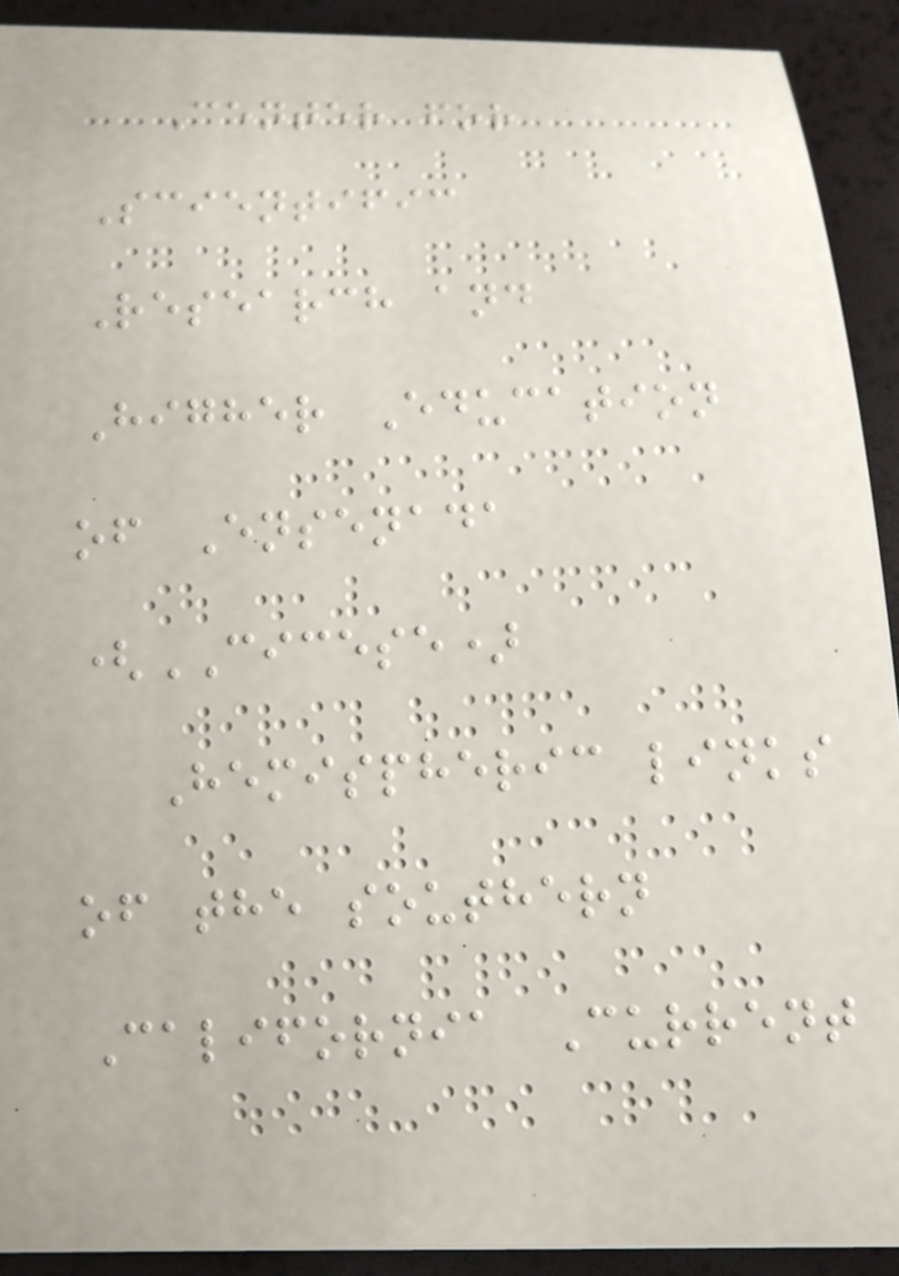Center for
Scientific
Research and
Higher Education
of Ensenada
(CICESE)
Hemispheric links
of the southern
California Current
